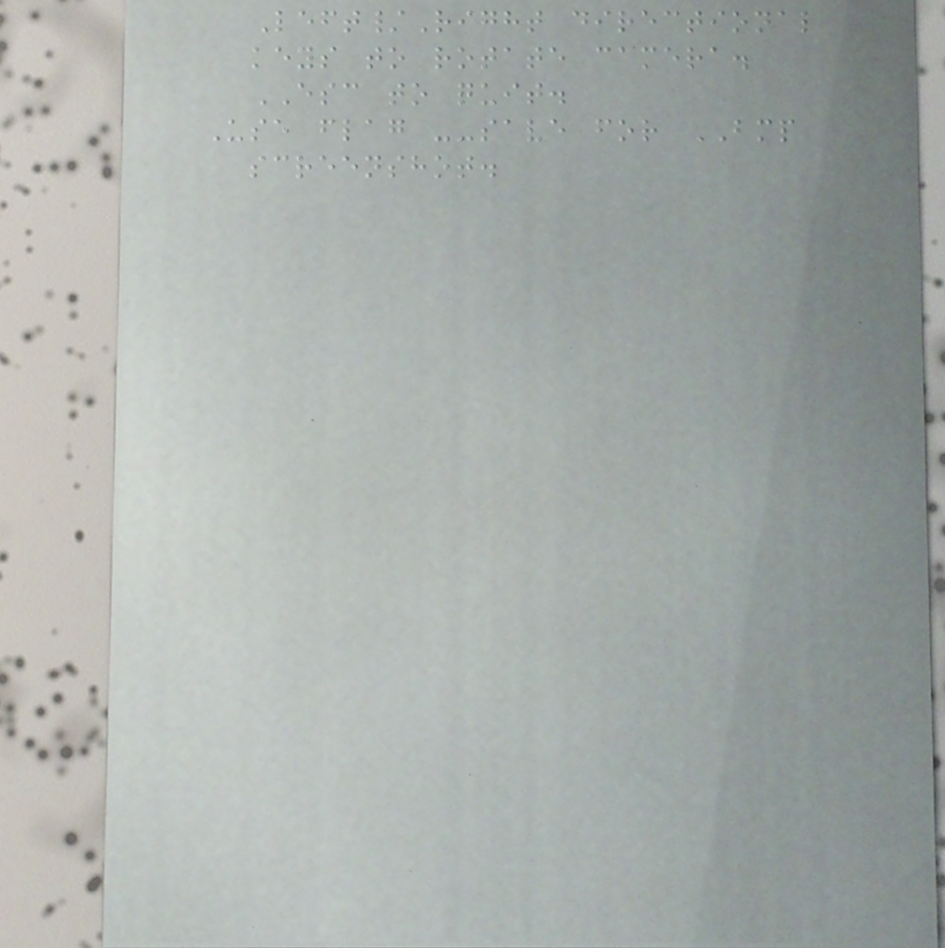Left/Right directional
keys to rotate camera.
ESC to quit.
Use flag --save for BMP
screenshot.
